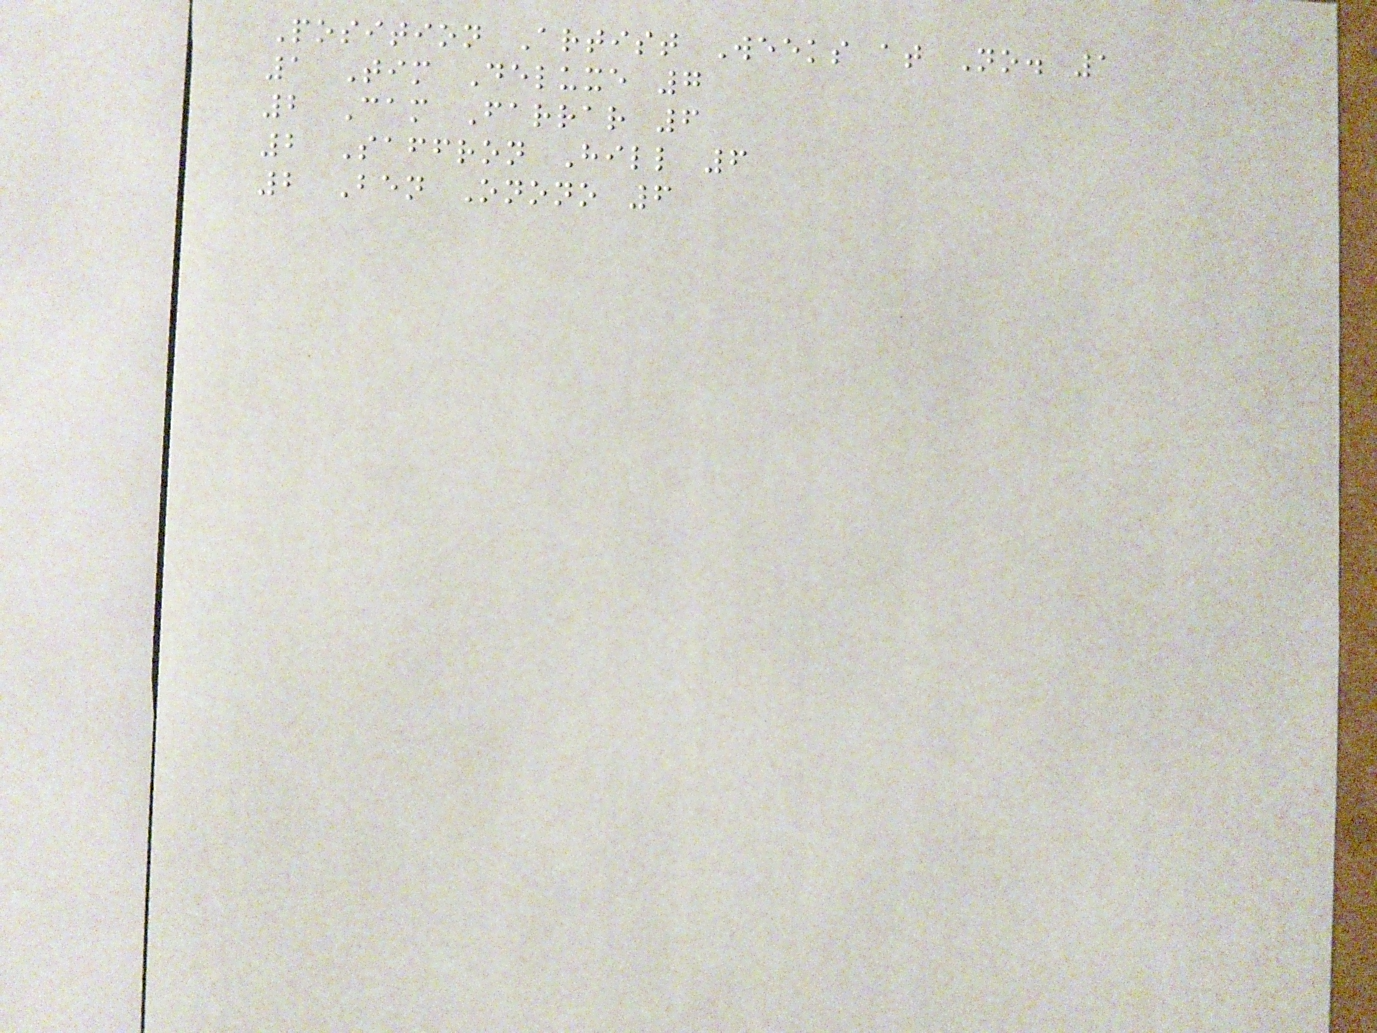Position Artist Weeks at No. 1
1 Tim Deluxe 7
2 Cam Farrar 6
2 Saffron Hill 6
2 Ben Onono 6
